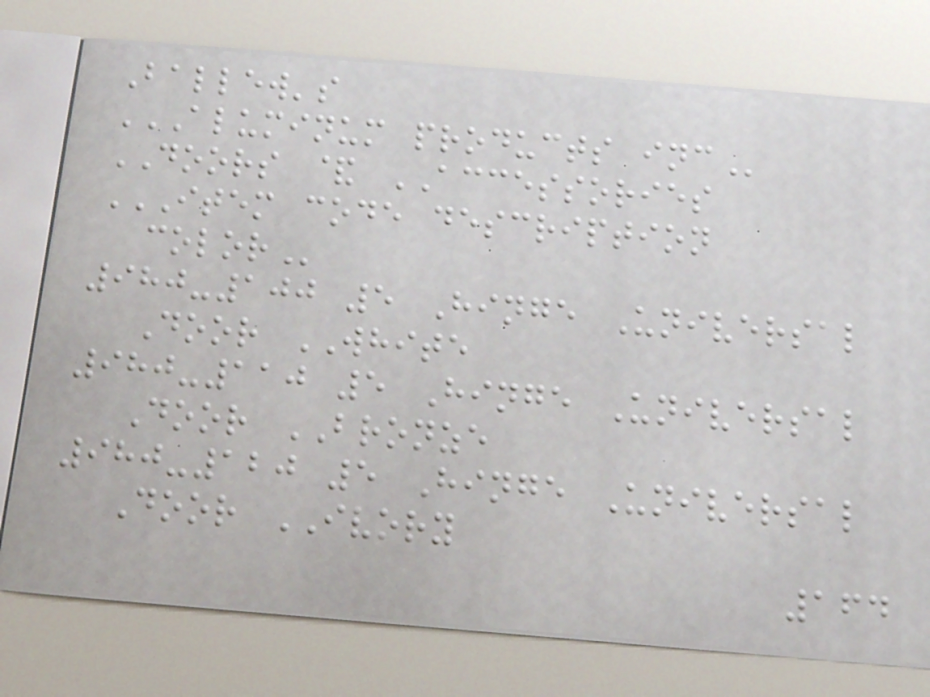Ballew's
ALUMINUM PRODUCTS INC
DOORS & ACCESSORIES
ITEM CODE DESCRIPTION
COLOR
980-100 5 Hinge Universal
Door WHITE
980-110 5 Hinge Universal
Door BRONZE
980-120 5 Hinge Universal
Door IVORY
164
